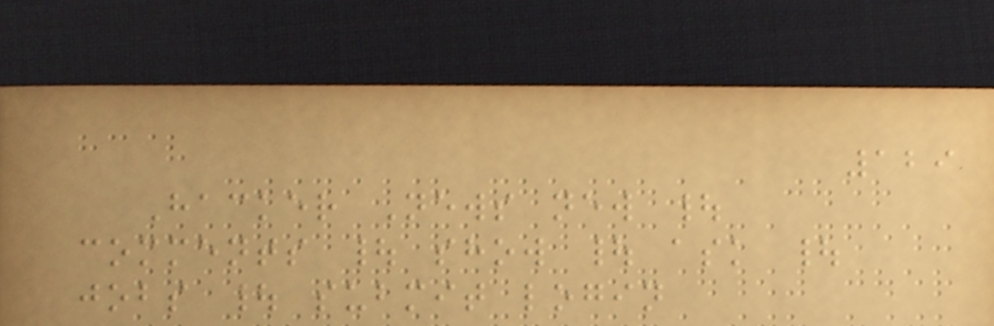129
Hacker News new |
comments | show | ask |
jobs | submit login
